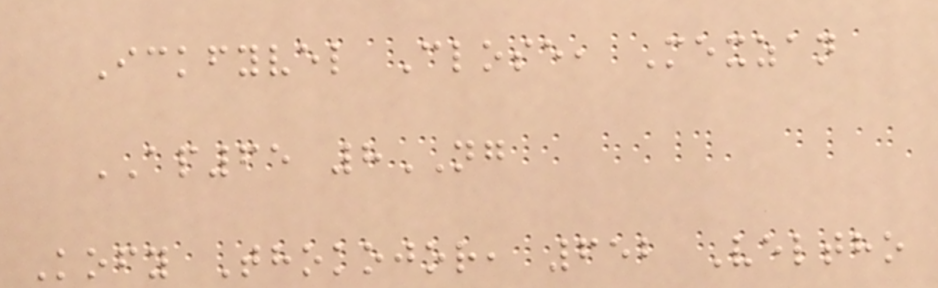Ickfyvel Close, Mexzan
AP65 8NG
Kofy Thokojor, 652 Veltho
